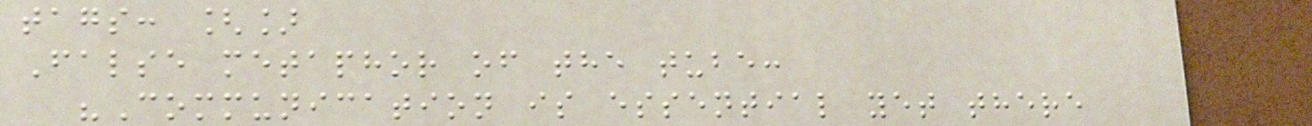tags: []
False metaphor of the tube:
"Communication is essential yet there
